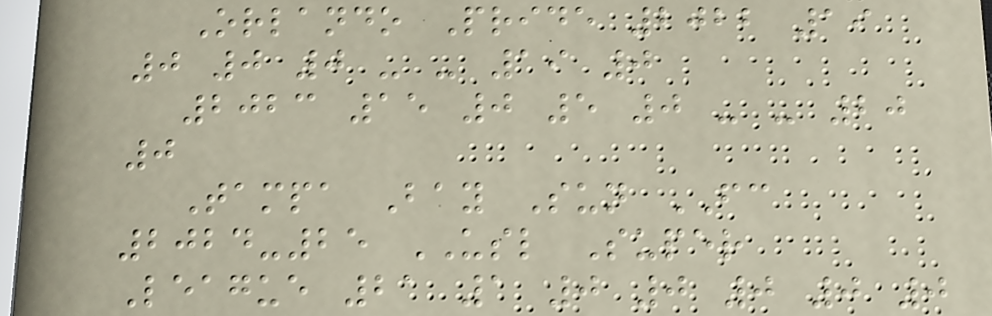Orlando Pride 2022 19
0 0 0 - - 19 0
2023 15 0 5 0 - - 20
0
Tampa Bay Sun FC
2024-25 USL Super
League 21 1 0 0 0 0 0
